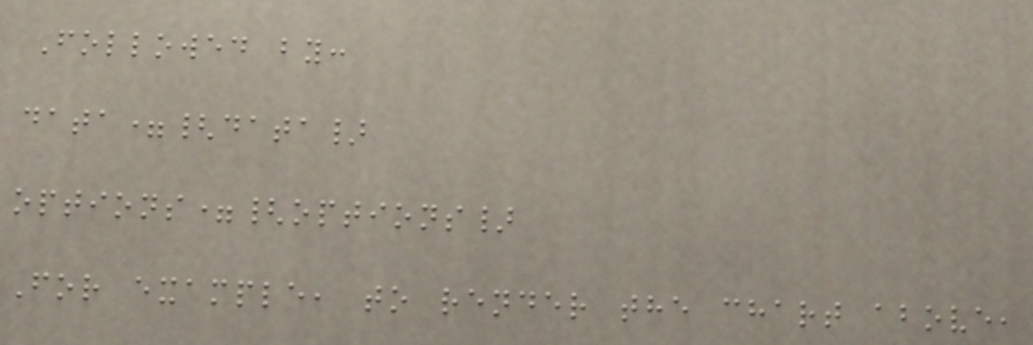Followed by:
data={data}
options={options}
For example, to render the chart above,
